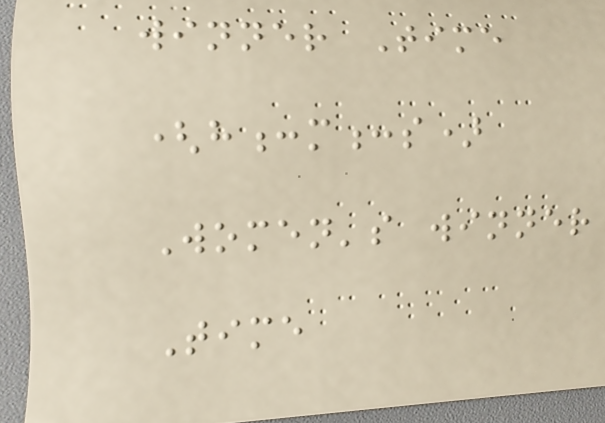winner Time
(h:m:s)
Women's winner
Time
